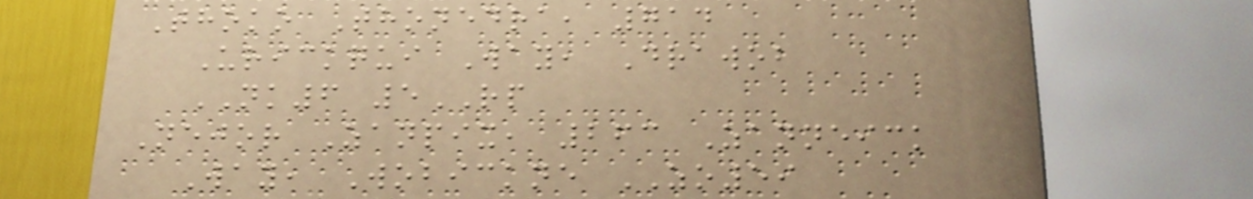Thoko Thonedra, 714
Urickqui Way, Drawob
NK6 5RP
Nejor Zanpix, 263 Zanneick
Way, Wobickne ZO59
